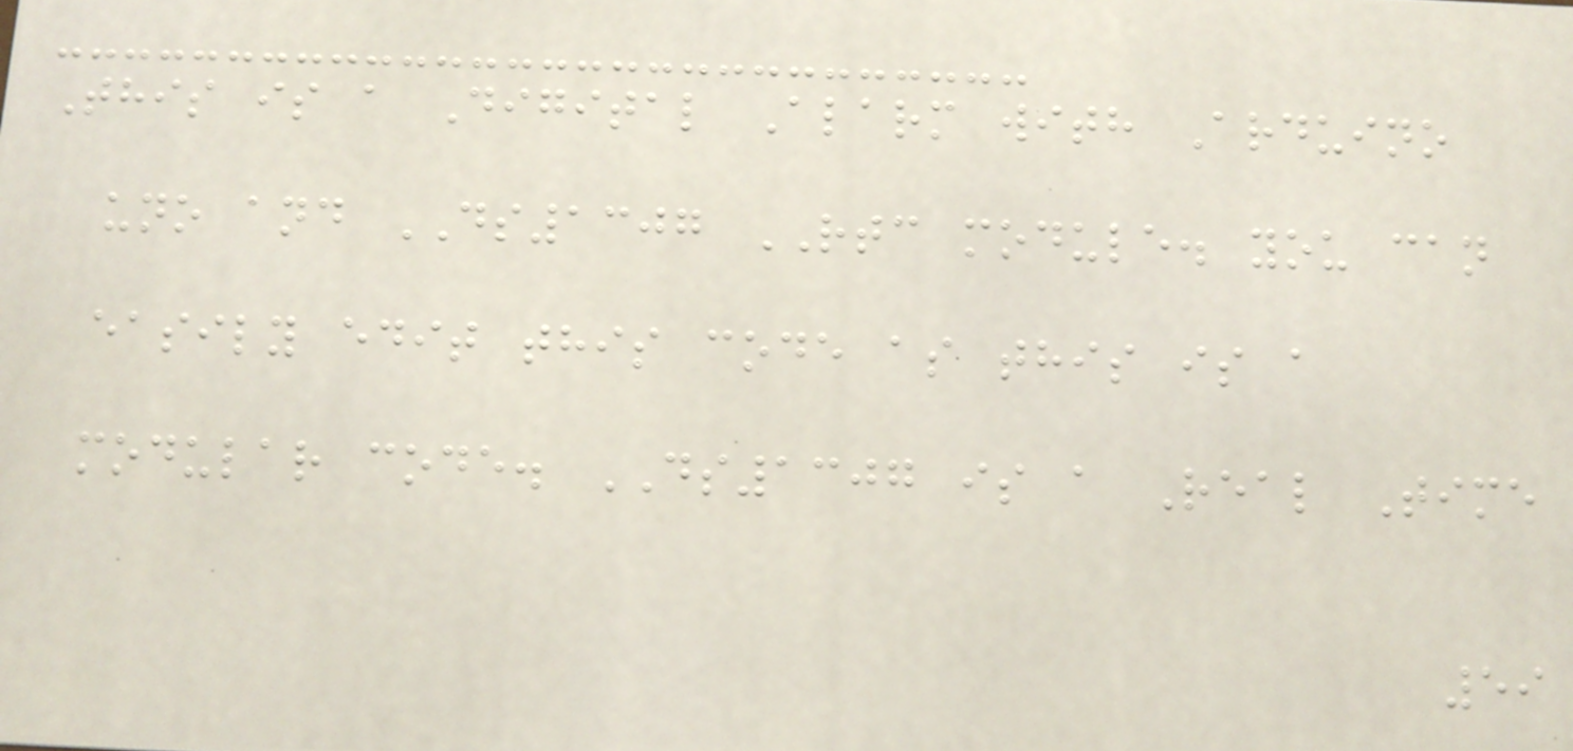This is a Digital Alarm with Arduino
uno and DS1307 RTC module. you can
easily edit this code as this is a
modular code. DS1307 is a Real Time
59
